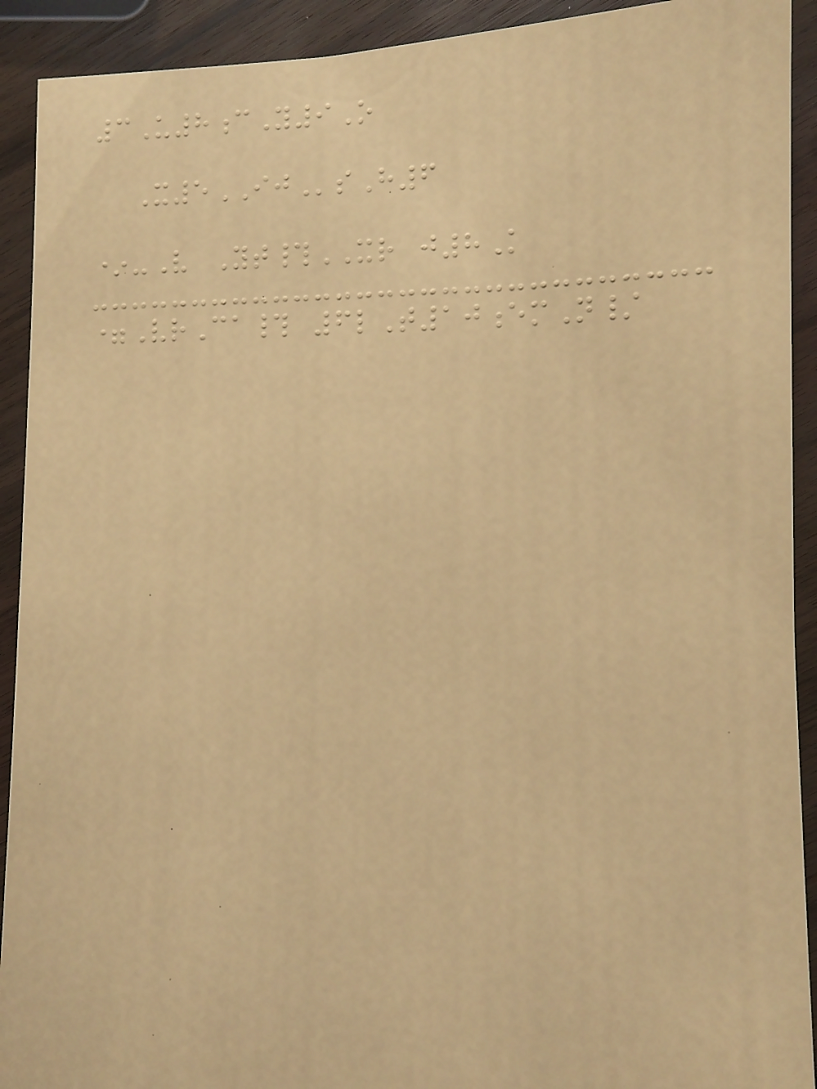3U8cY9O
X5IJsH6
*-V Yt#XR j8K
=VrCa# 6lT10emN/
